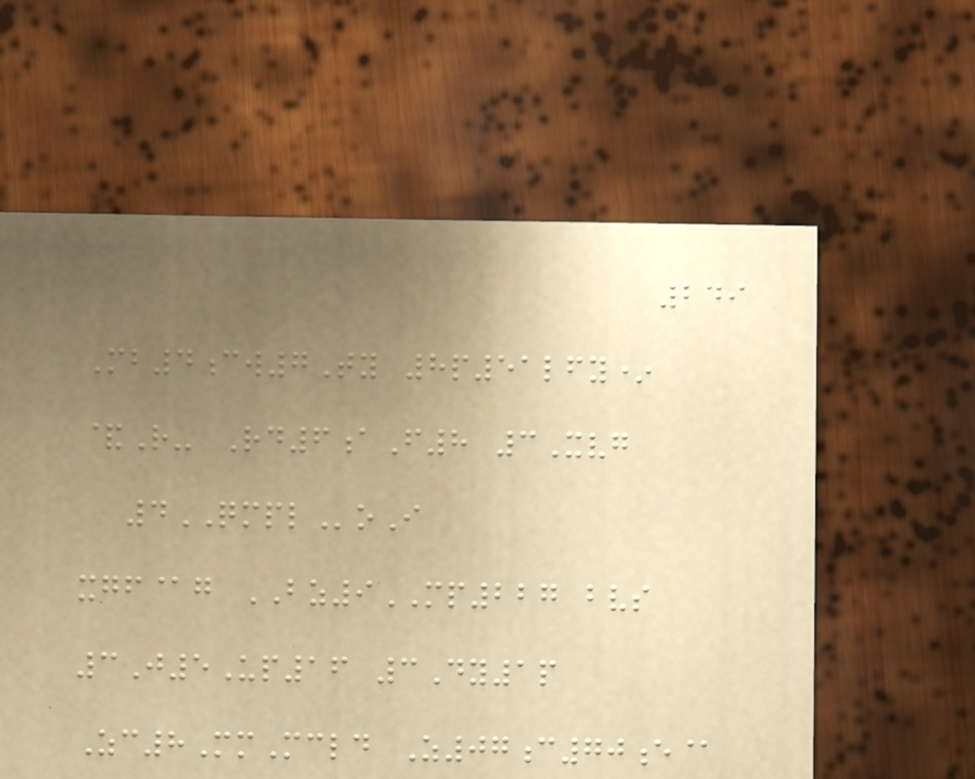249
Mb4cw7Ty 8p51lfy*
&R- Rd6aF8 3Xvg
4QMPLoI
xgf@g BZ9MP227 bvs
3J5Up16 3Dy1p
Zc8MmMcld Z07c70e@
